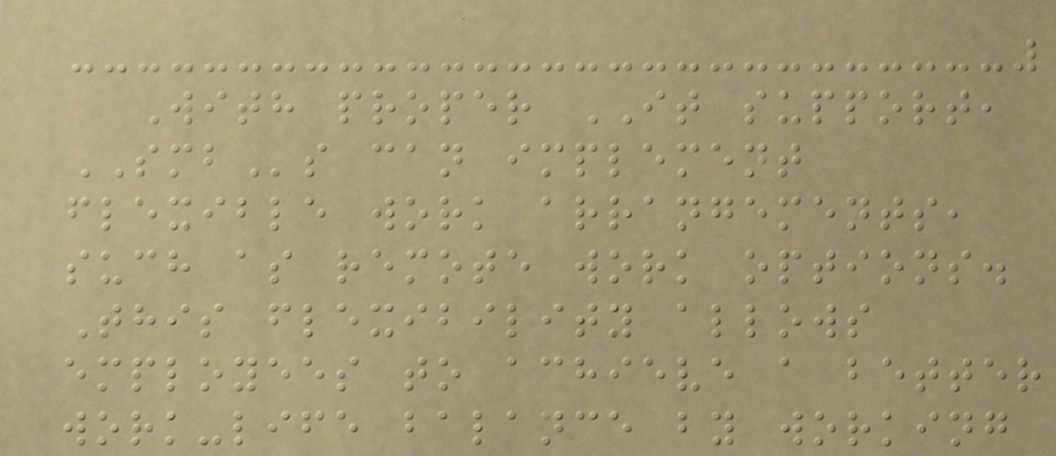With proper IT support,
SMBs can implement
flexible work arrangements,
such as remote work options.
This flexibility allows
employees to achieve a better
work-life balance by working
